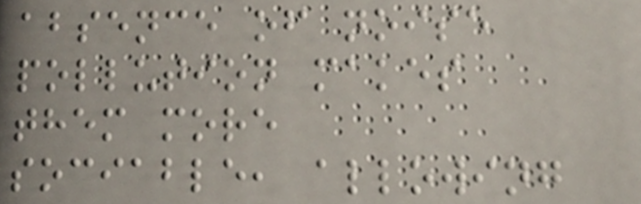absence of noise
pollution makes
them more
sociable, allowing
